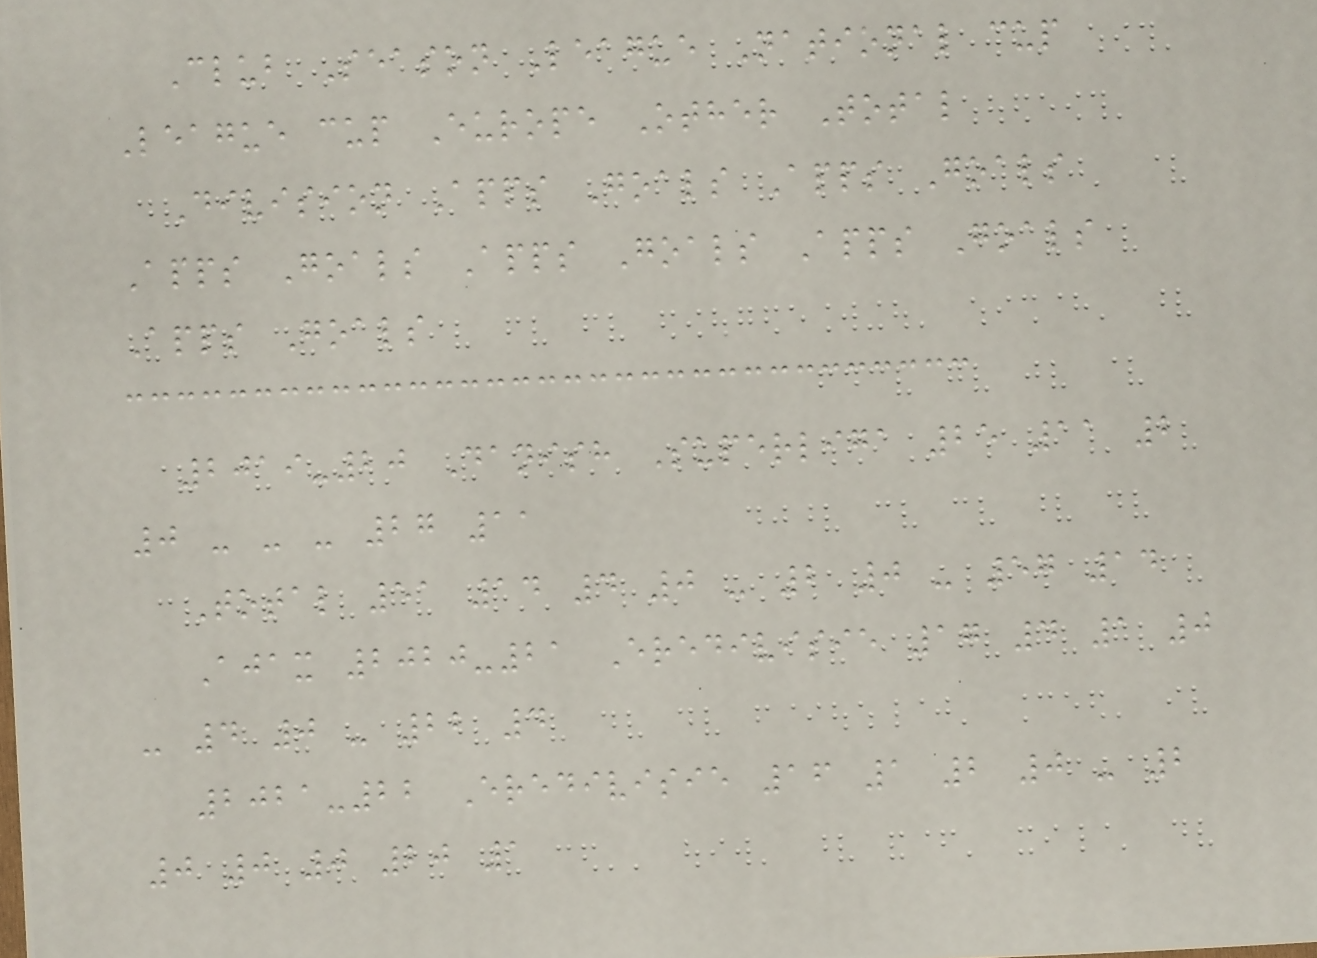Club Season League National cup
League cup Europe Other Total
Division Apps Goals Apps Goals
Apps Goals Apps Goals Apps Goals
Apps Goals
2019-20 Danish Superliga 25 11 2
0 - - - 27 11
Total 51 14 4 0 - 2 0 - 57 14
Ajax 2020-21 Eredivisie 17 4 1 0
- 4 0 - 22 4
2021-22 Eredivisie 16 1 2 0 - 2
0 0 0 20 1
